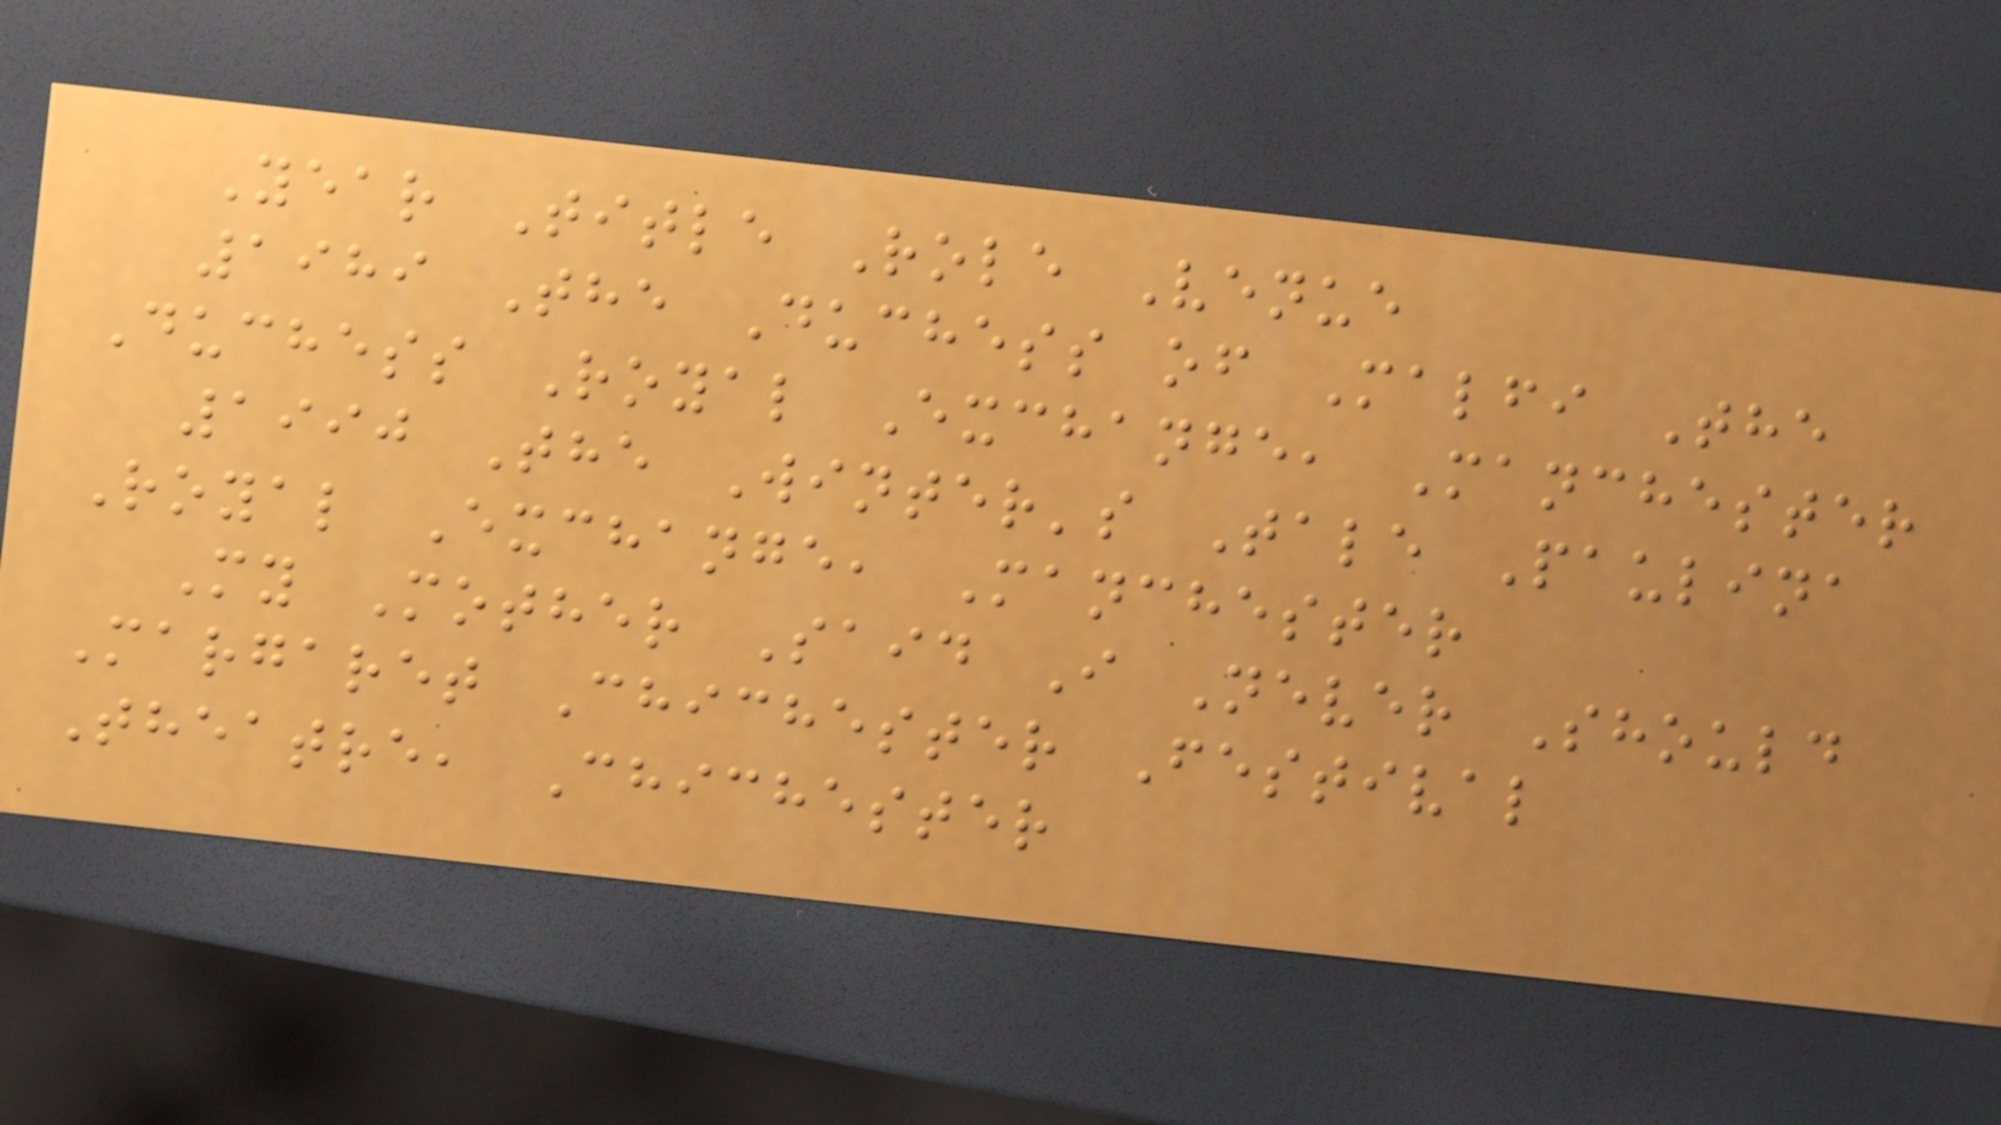Year Title Role Venue
1989 The Duchess of Malfi The
Duchess Royal Exchange, Manchester
1990 The Winter's Tale Paulina
Royal Exchange, Manchester
My Mother Said I Never Should
Margaret Chichester Festival
Theatre, Chichester
